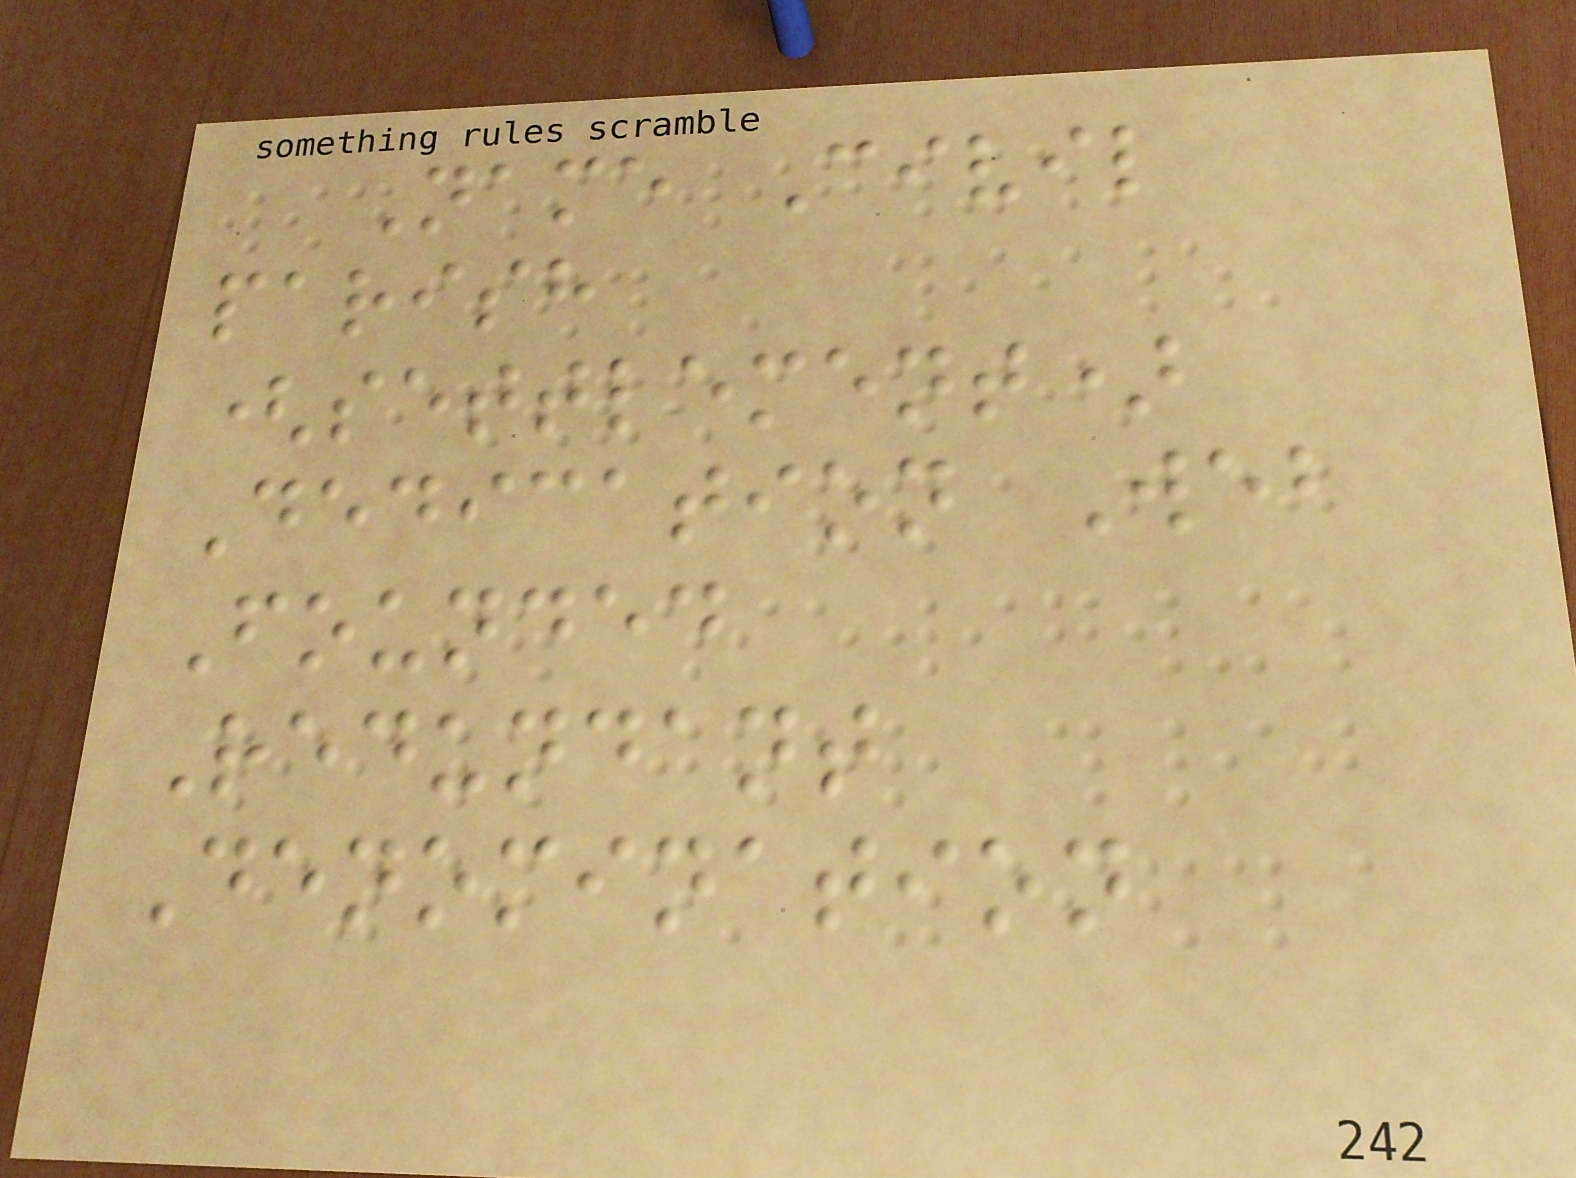Name Civil
parish
(settlement)
Dedication Web
Founded
Redundant
Denomination
